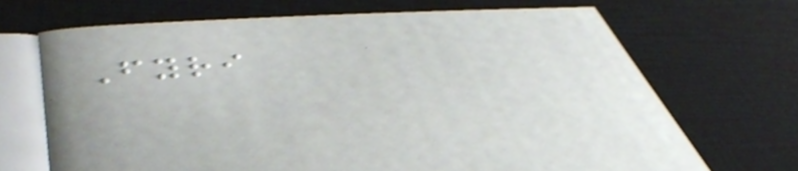Fyri
